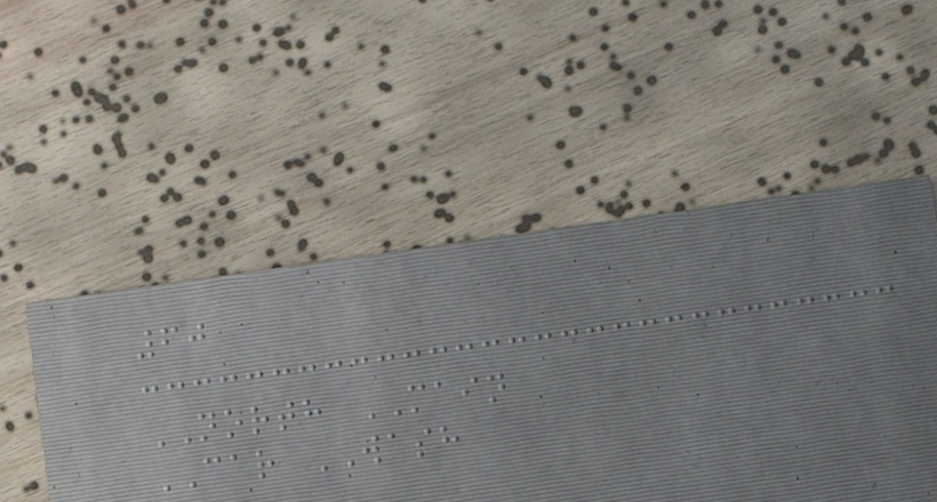60
NORTH MAIN
CAR WASH
